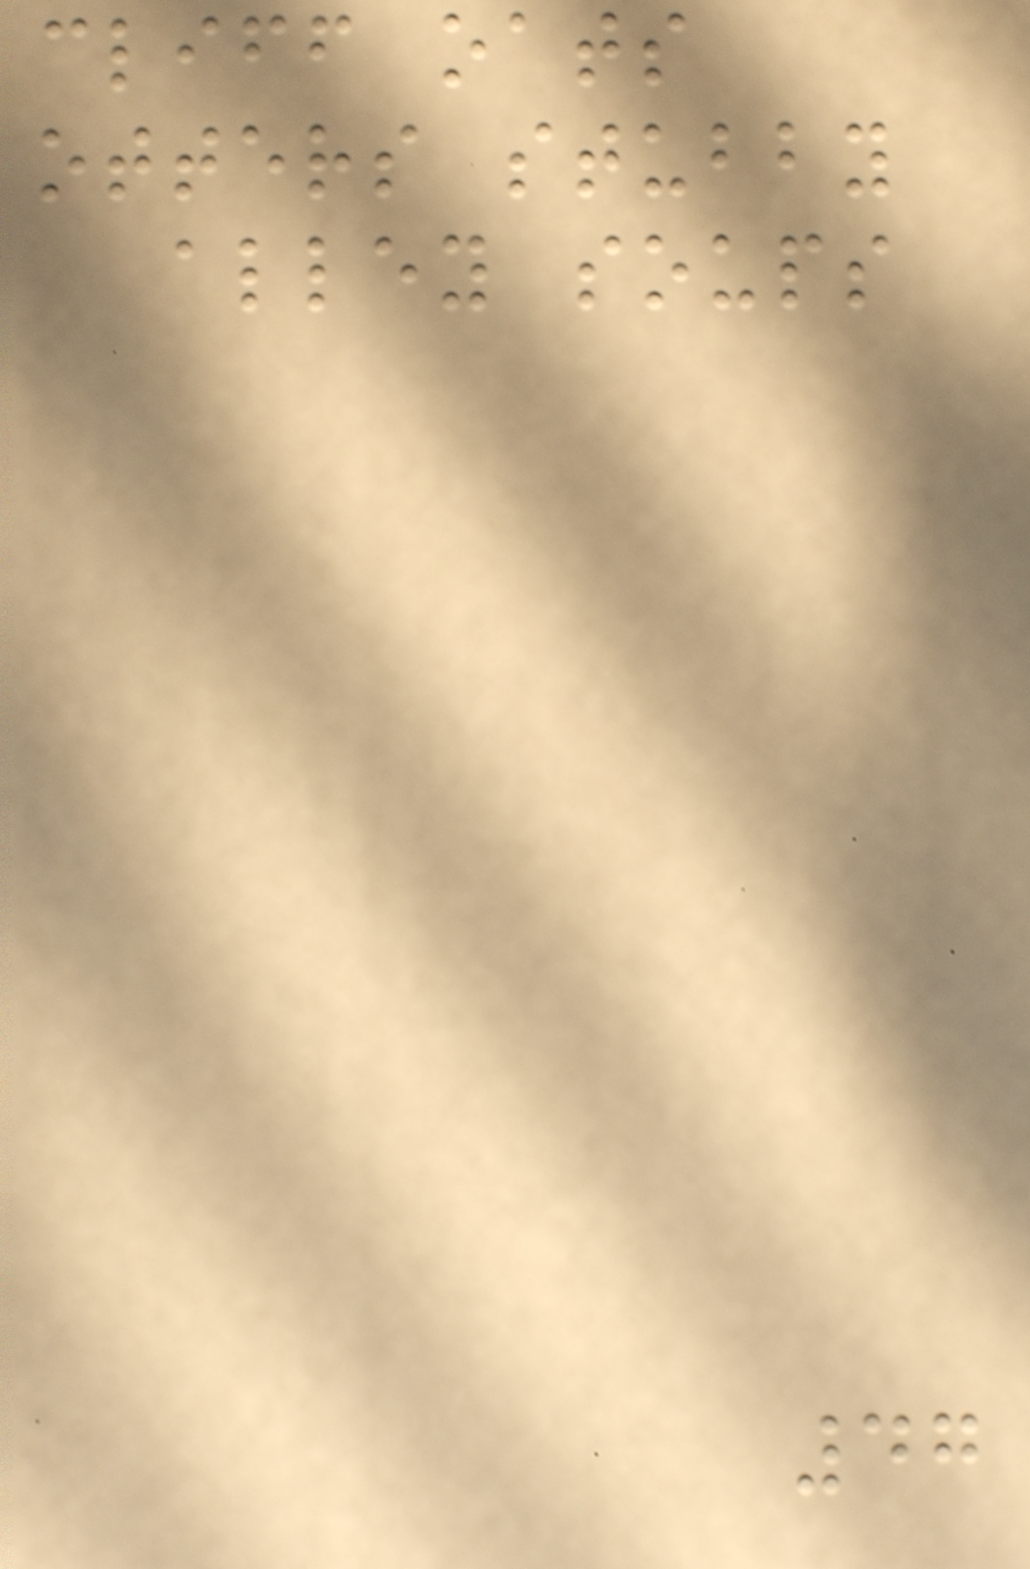cliff oats
otters stubby
alley soups
47
